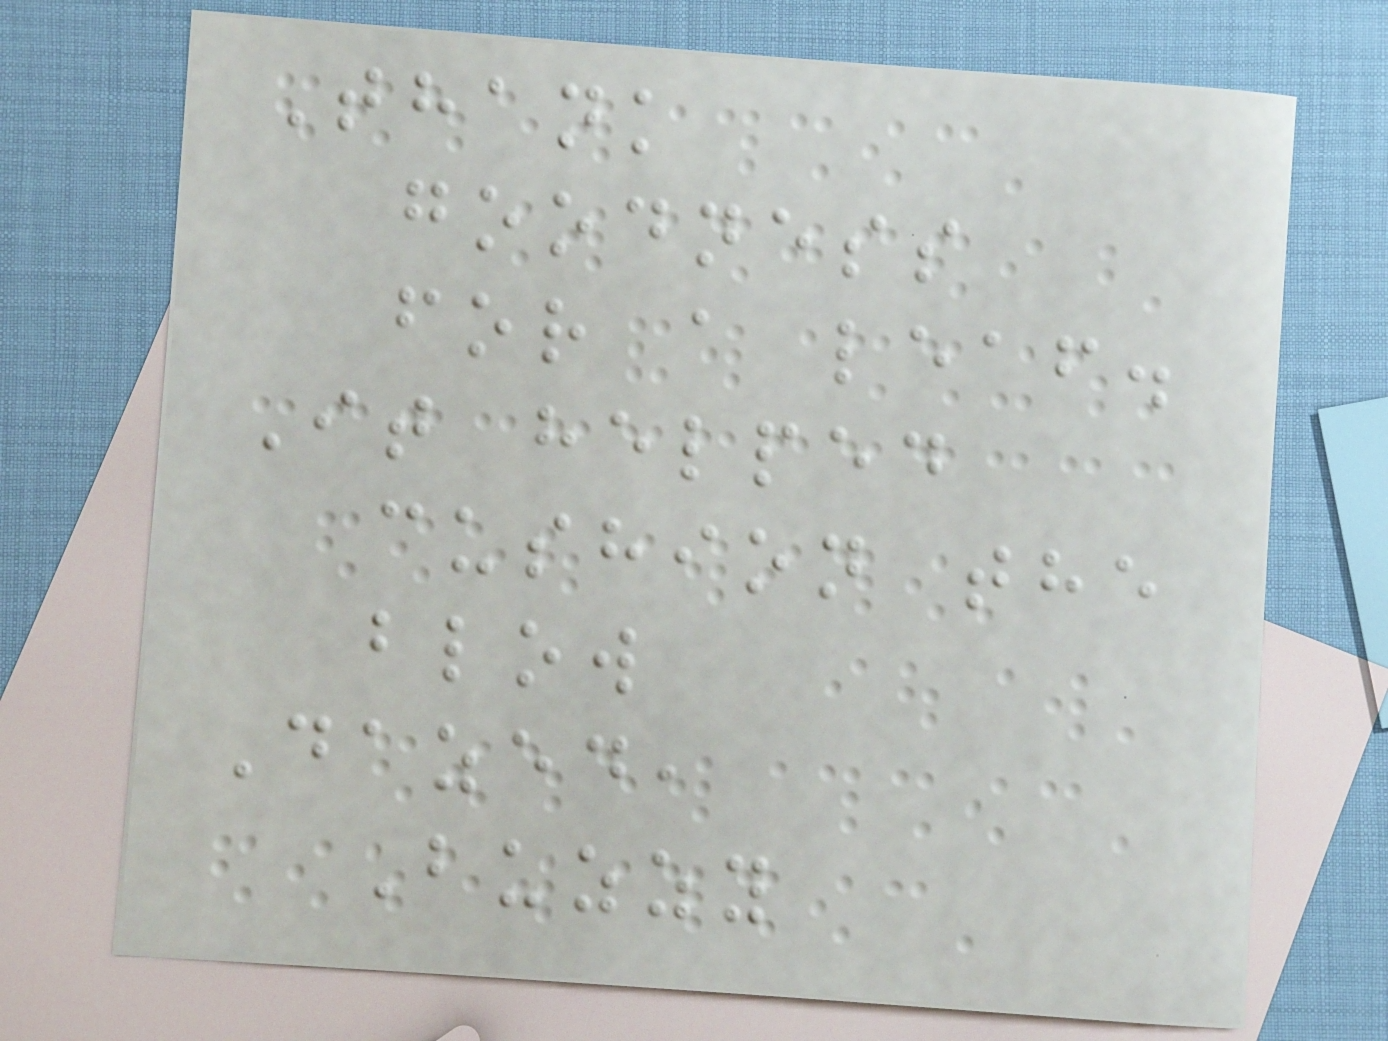Thank
goodness
for a leaf.
It helped
cushion the
blow
Dazed,
Buzzy
